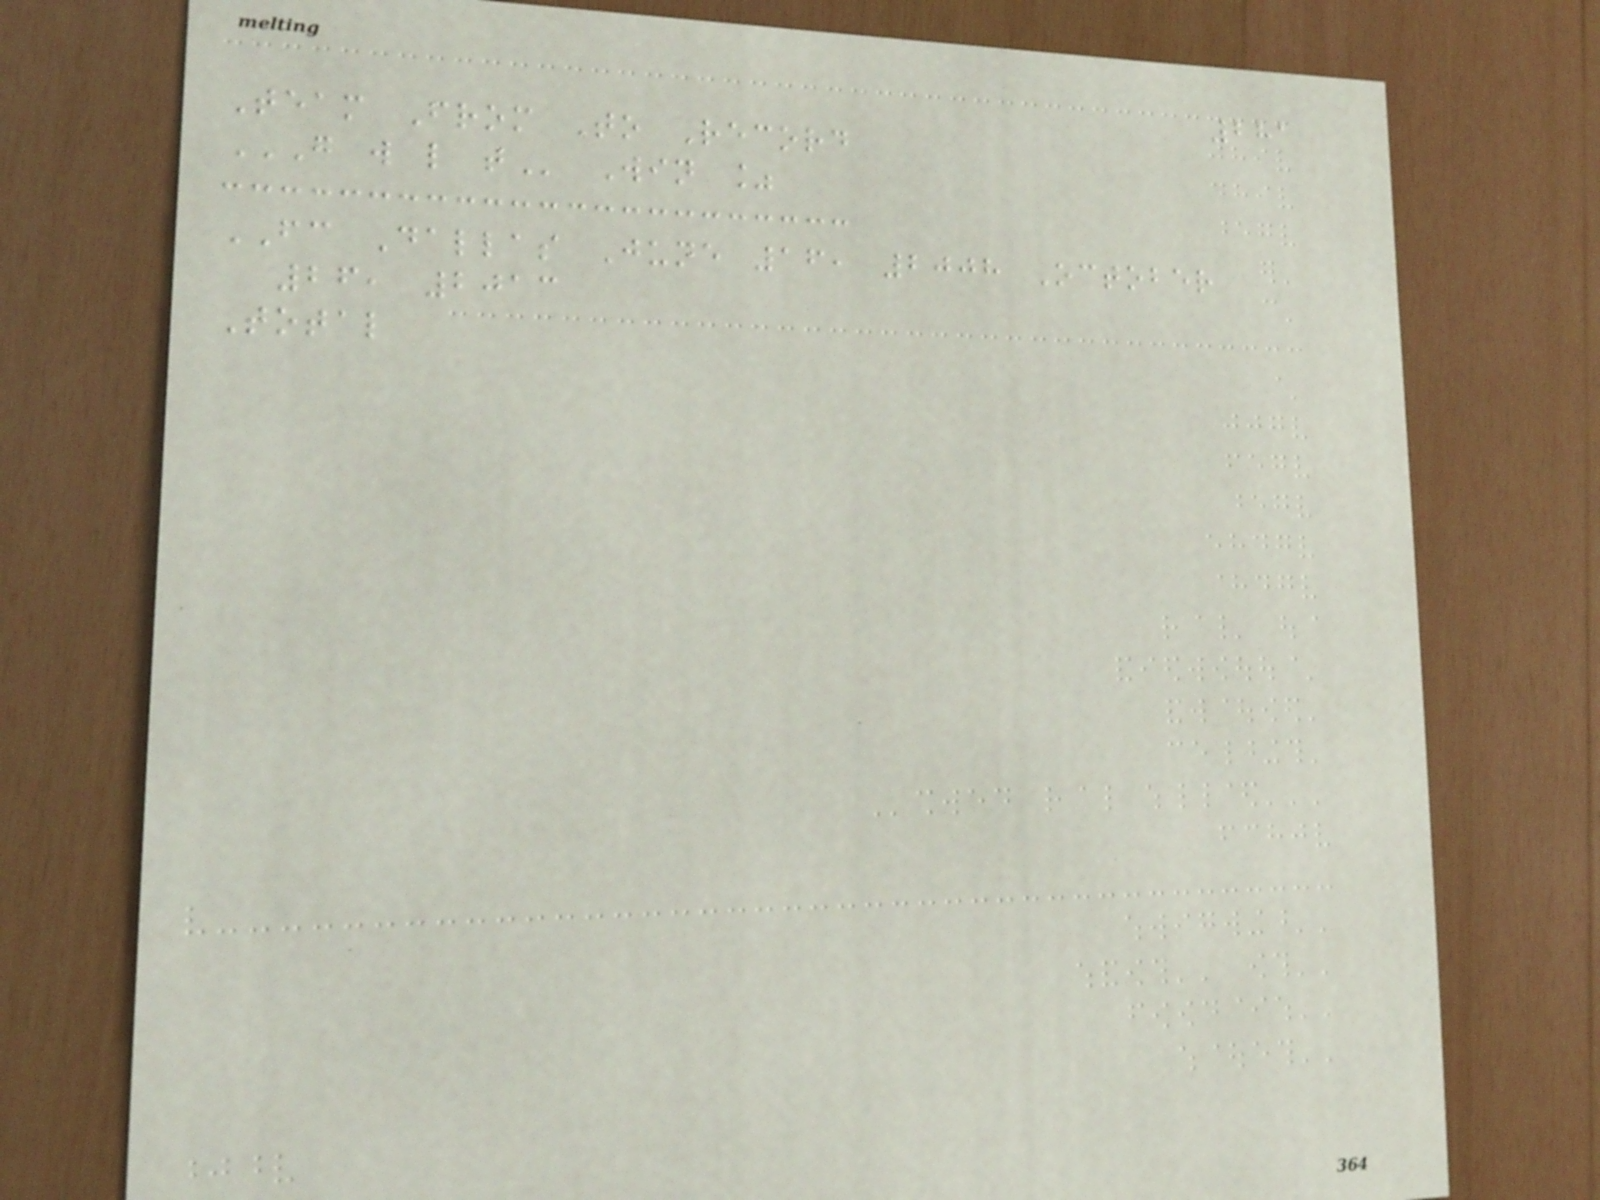281
Team From To Record
G W L T Win %
FC Dallas June 16, 2008 October
26, 2013
Total
